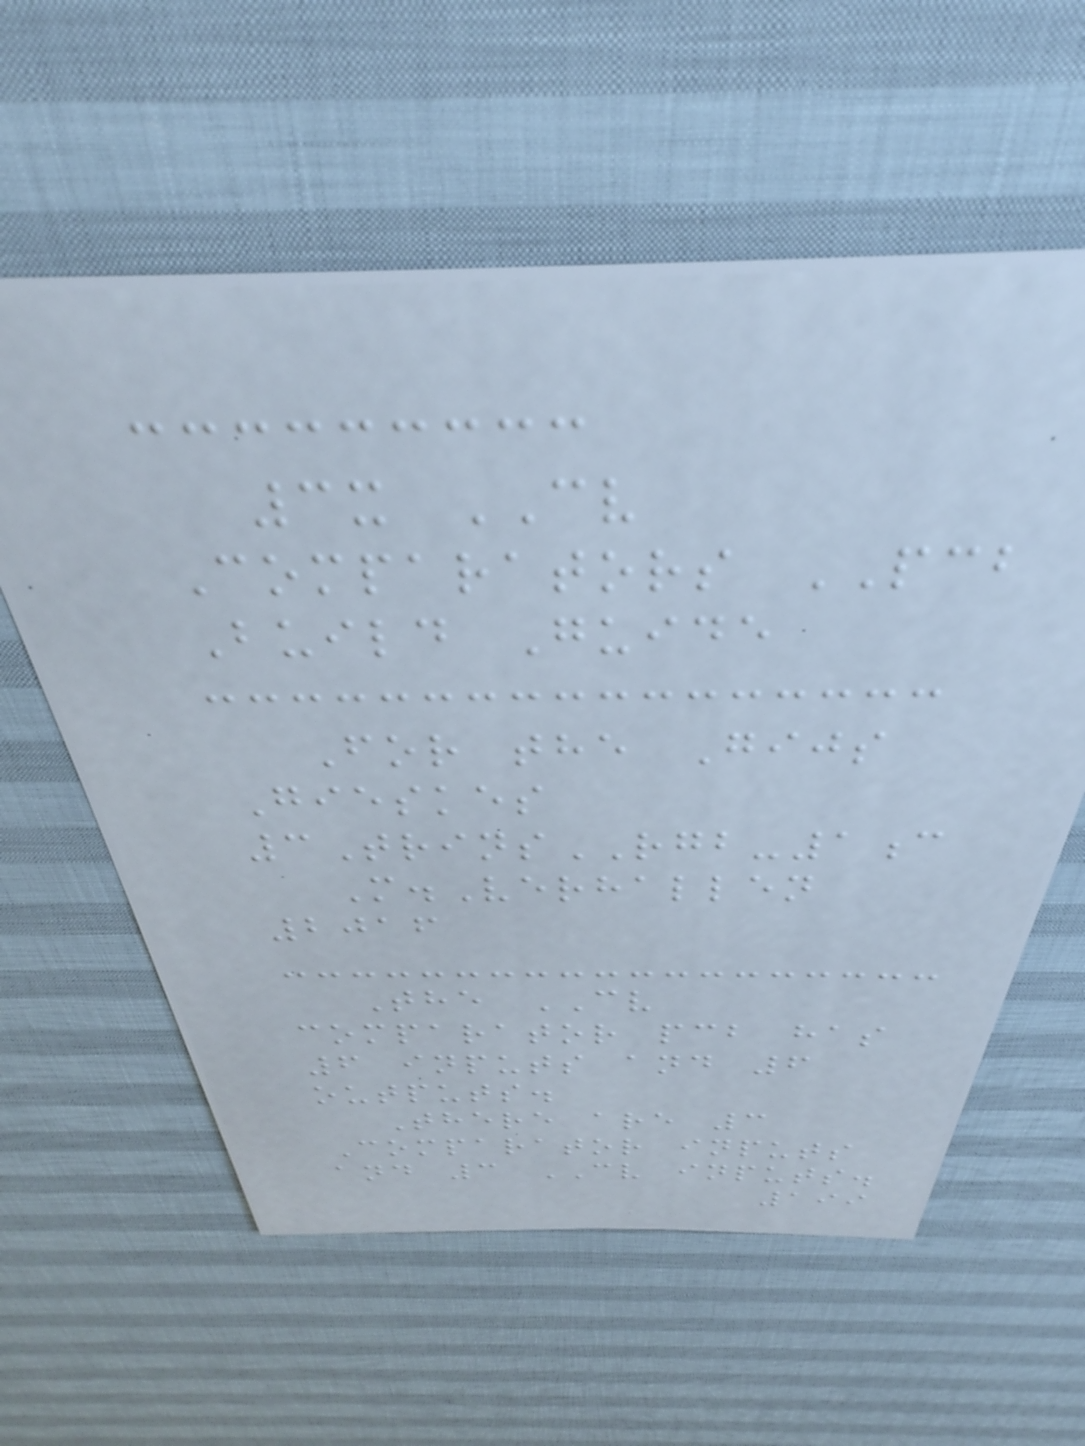3x CV
Comparators PCB
Build Guide
For the Gijs
Gieskes
3TrinsRGB-1c
M.Verhallen
2016
The CV
comparator pcb has
6 inputs and 6
outputs.
There are 3
Comparator inputs
and 3 CV inputs.
199
